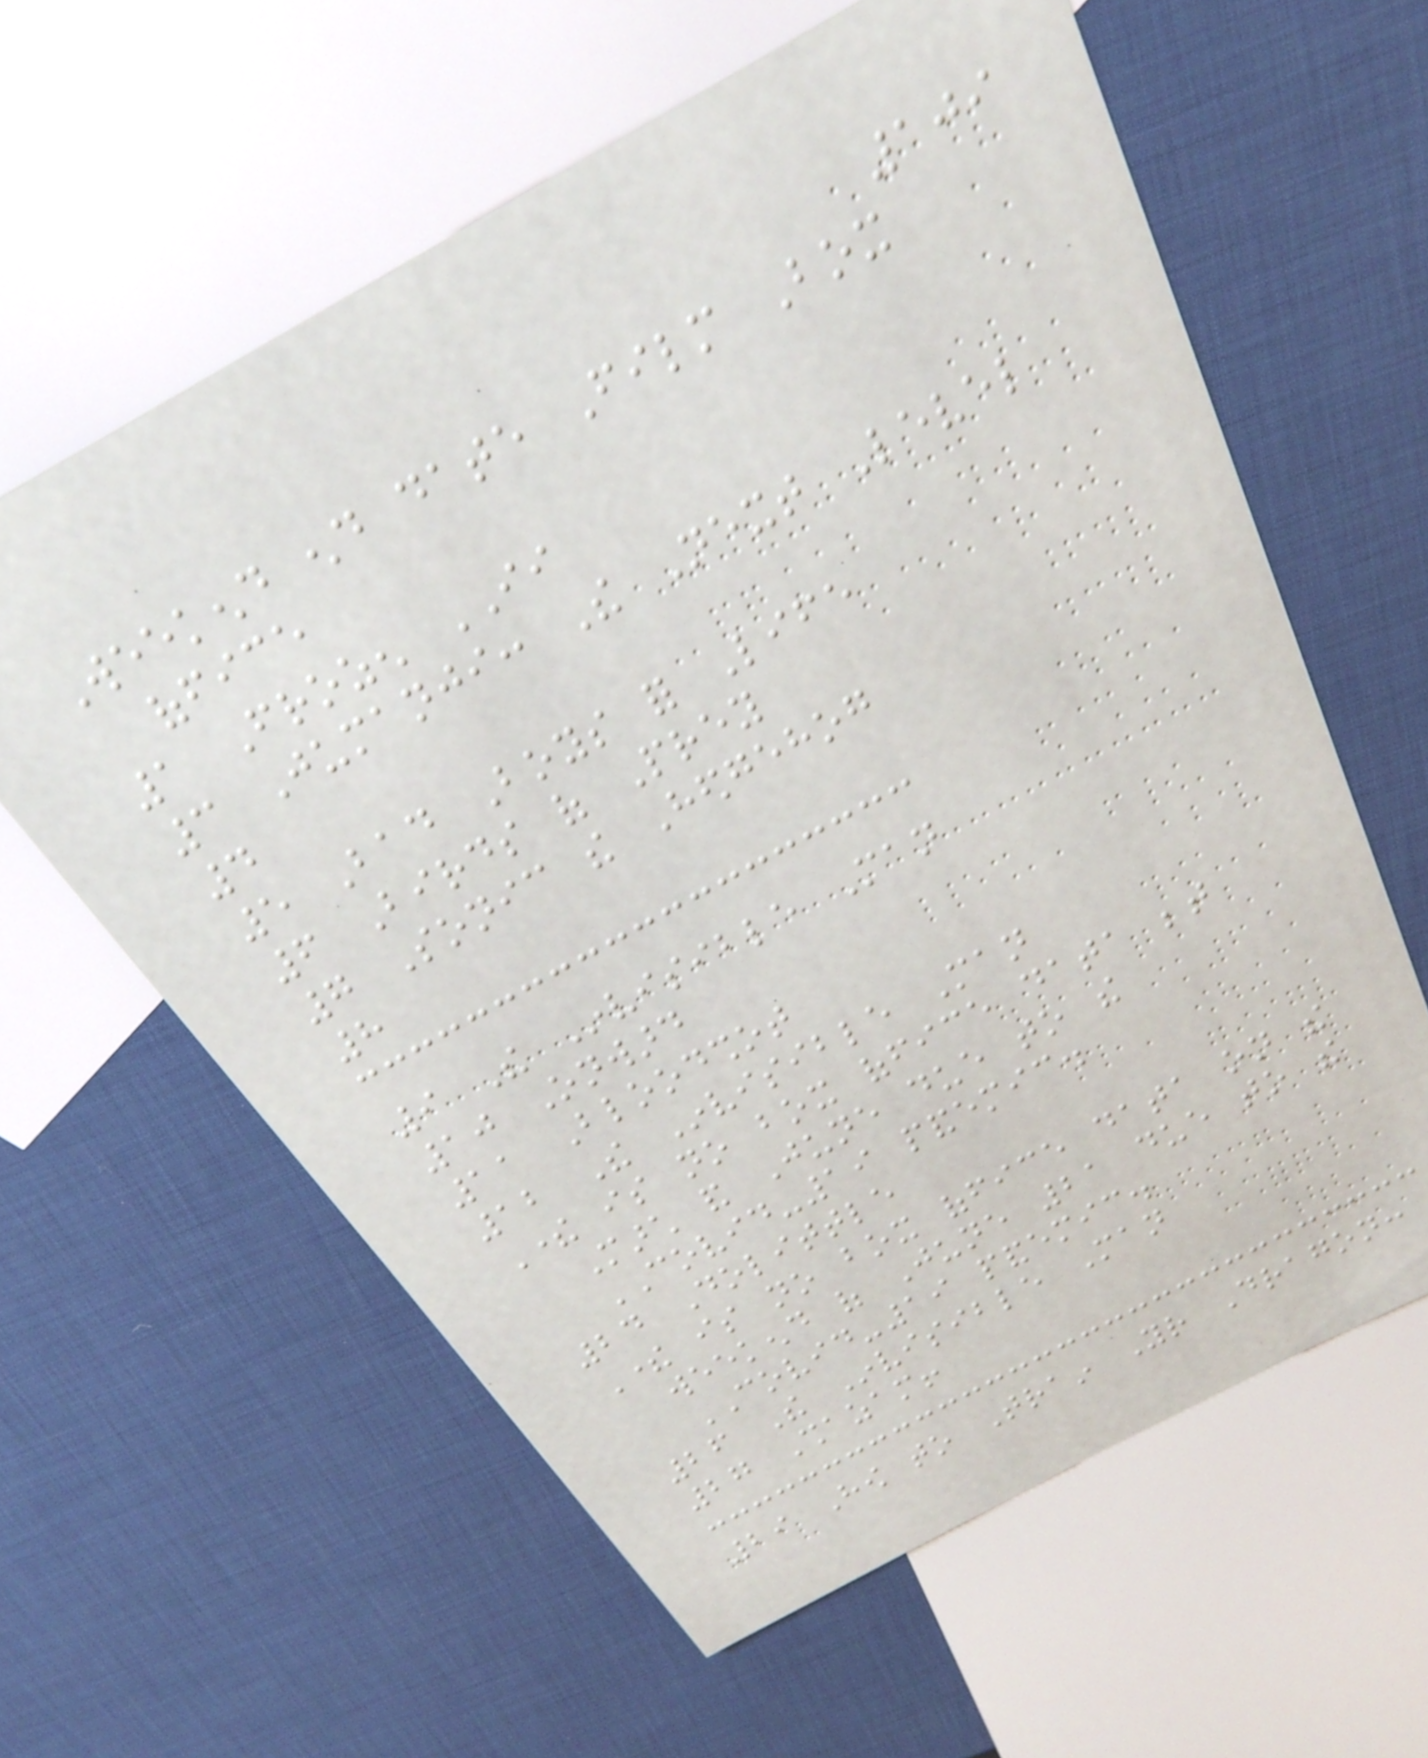109
Weekend end date Film Box
office
1 Frozen II
3 Jumanji: The Next Level
4
5 Bad Boys for Life
6 Birds of Prey
7 Sonic the Hedgehog
8
9 The Invisible Man
10 Onward
11 Bloodshot
12 The Invisible Man
There is no box office data between
March and June due to the
COVID-19 pandemic.
24 Dolittle
There is no box office data on the
weekend of June 21 due to the
COVID-19 pandemic.
26 The Invisible Man
27 Shazam!
29 How to Train Your Dragon:
